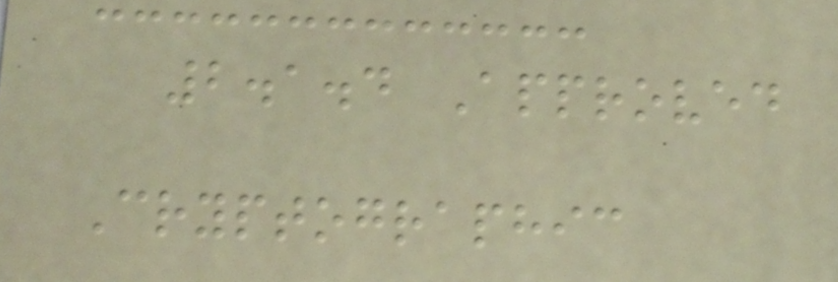2.1.4 Approved
Cryptographic
